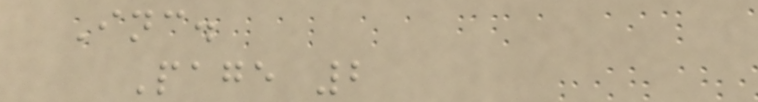Inc.
Page 2
